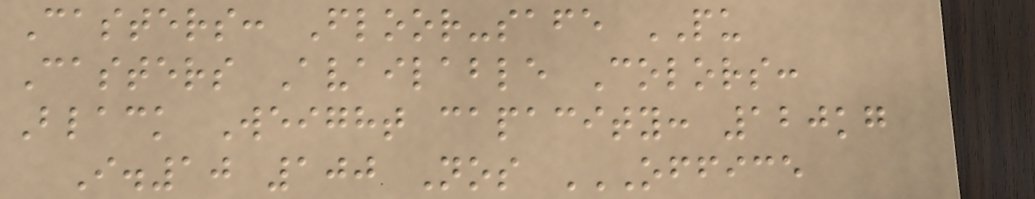Casters: Floor-safe PU
Casters Available Colors:
Black Weight capacity: 120kg
I.10 100 Nos OFFICE
